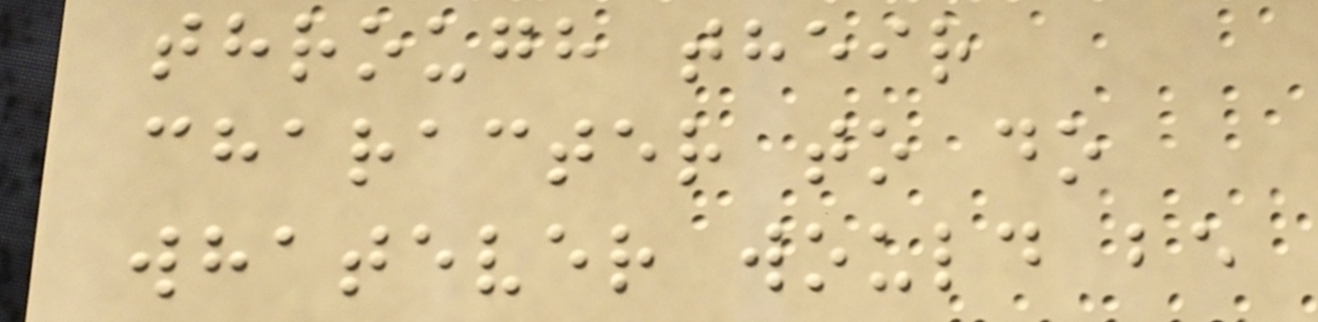through their
character to do
whatever would be
